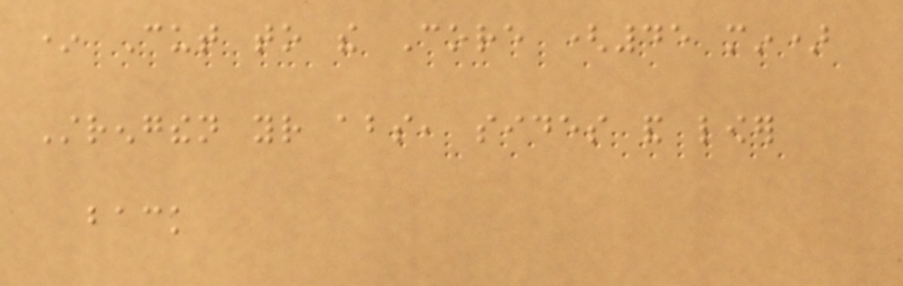* Cut to the Core (45 min)
Strengthen your abs, sides and lower
back
